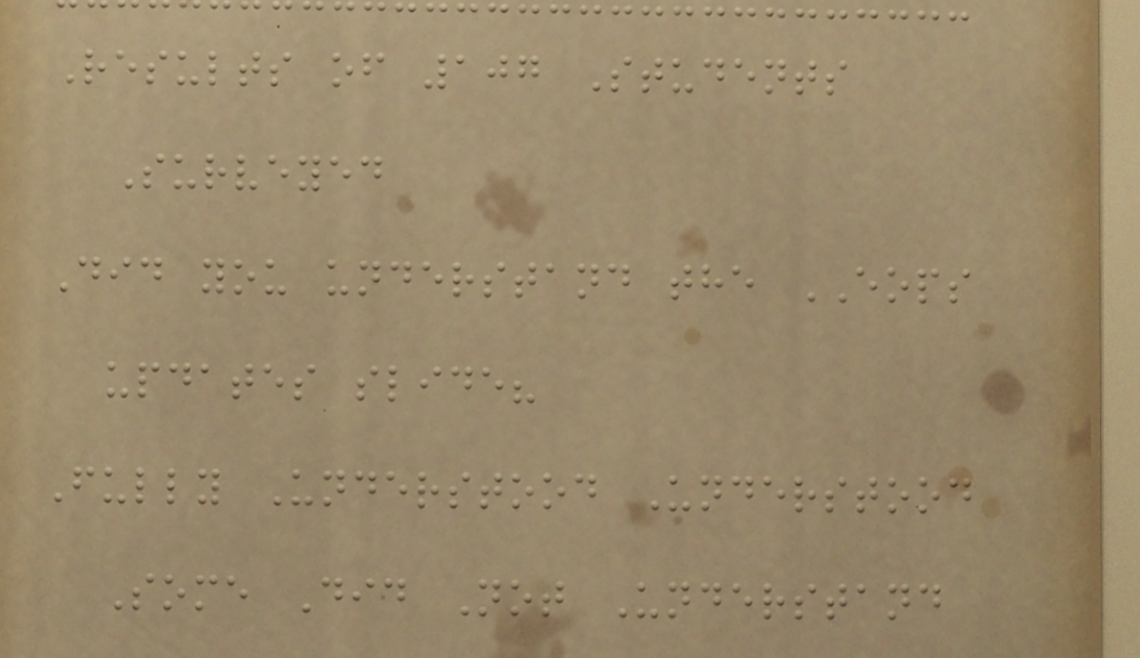Results of 107 Students
Surveyed
Did you understand the EOPS
updates slide?
Fully Understood Understood
Some Did Not Understand
